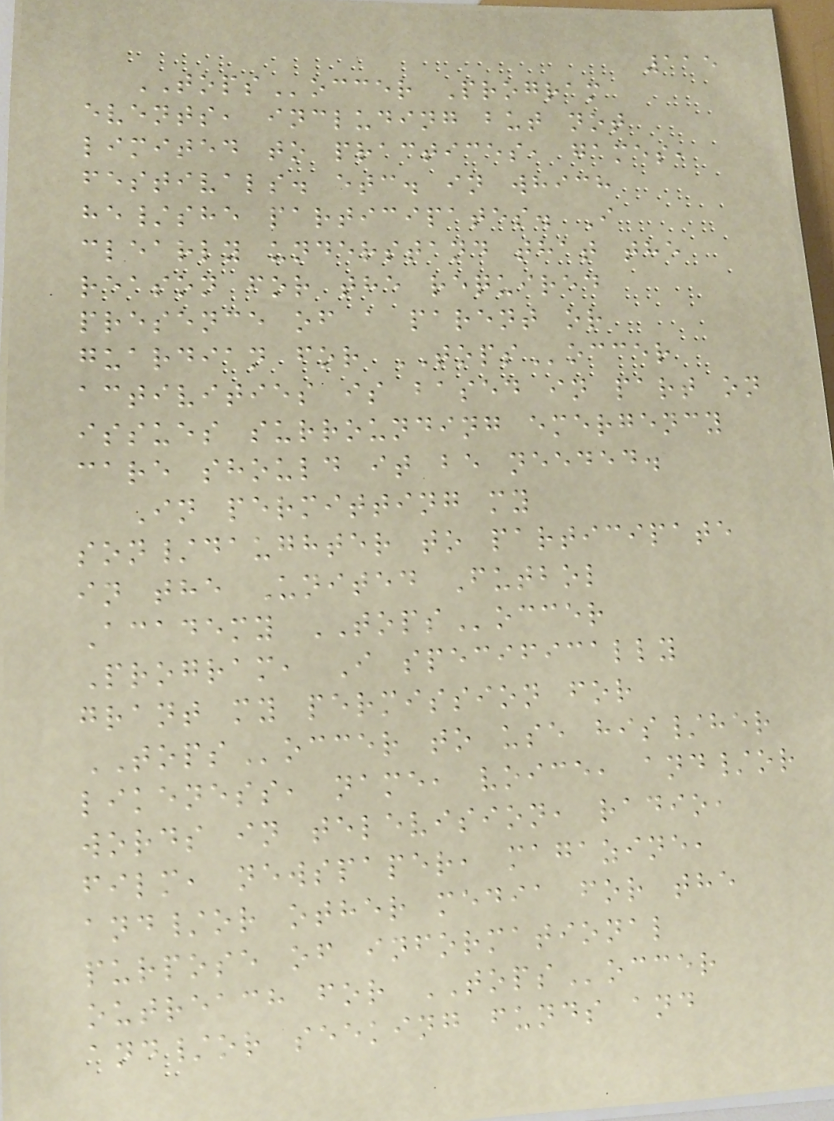115
TOPSoccer Program
events, including but not
limited to practices, games,
festivals. etc. in which
he/she participates. I
clearly understand that the
reason for the required
presence of a parent or
guardian for TOPSoccer
activities is based in part on
issues surrounding emergency
care should it be needed.
In permitting my
son/daughter to participate
in the United Futbol
Academy TOPSoccer
Program, I specifically
grant my permission for
TOPSoccer to use his/her
likeness, name, voice, and/or
words in television, radio,
film, newspaper, magazine,
and/or other media for the
purpose of informational
outreach for TOPSoccer
and/or seeking funds and
